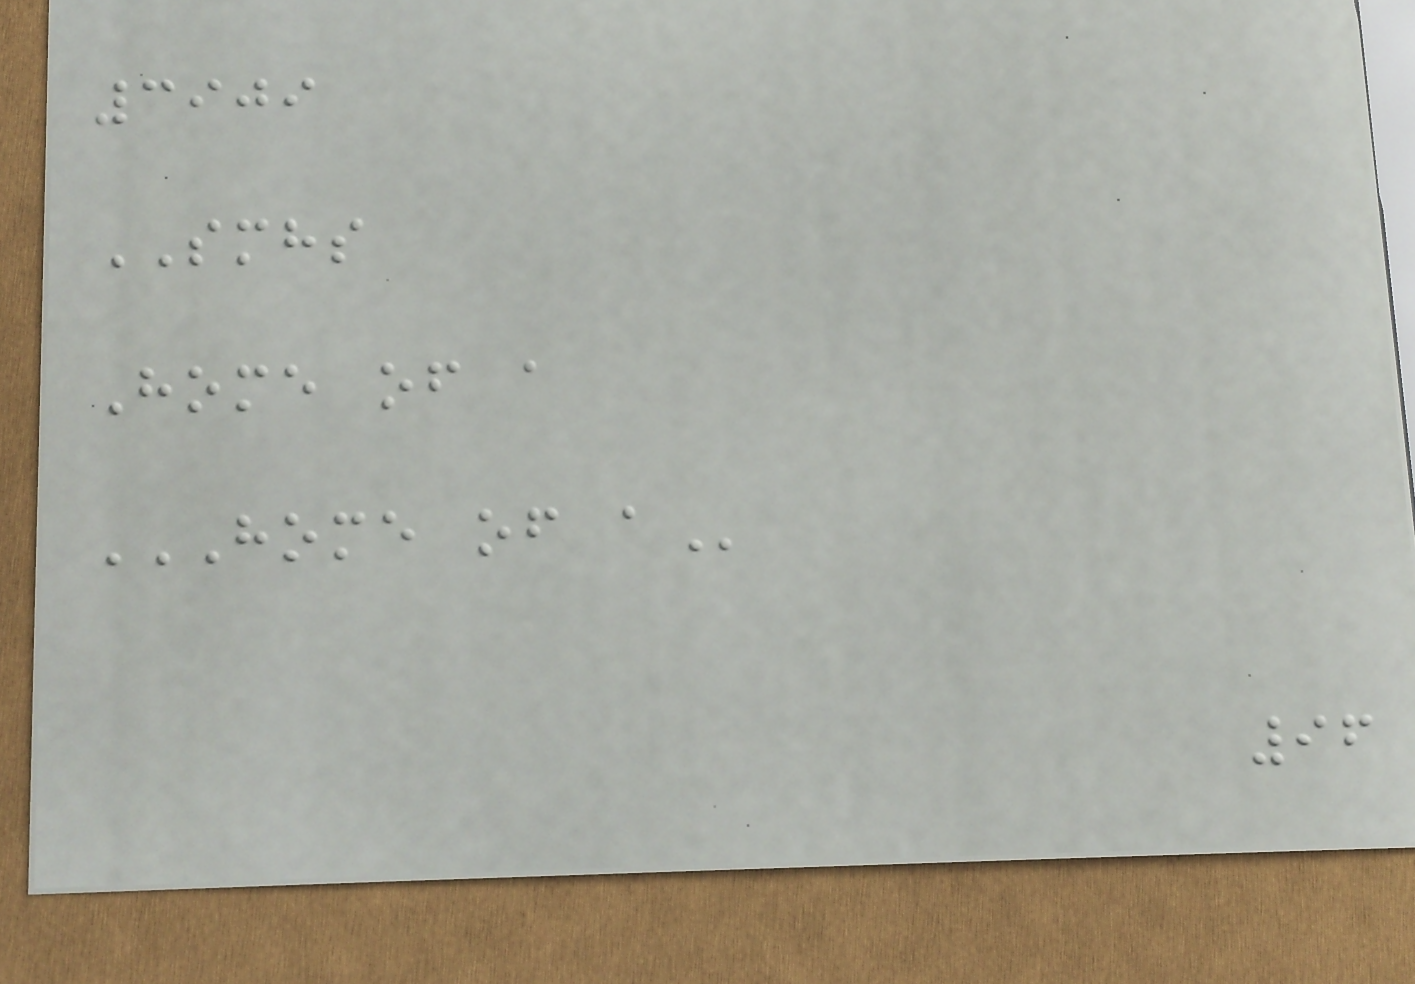3909
SMHS
Home of a
HOME OF A
96
